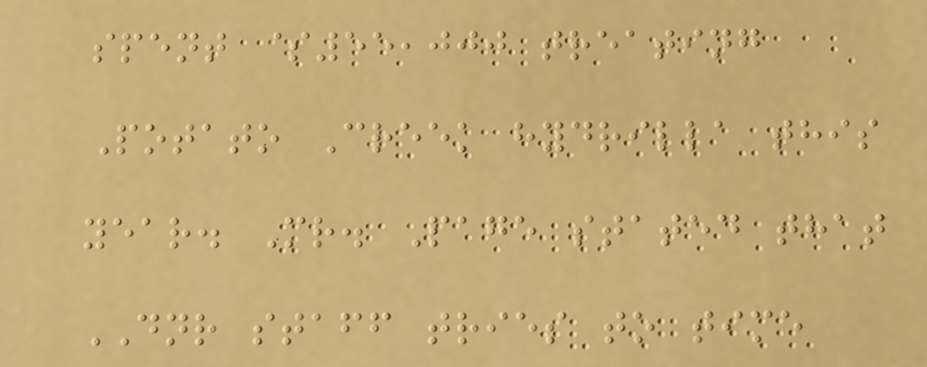spent $55,000 treating
Potato Creek hydrilla this
year. Mr. Page stated that
DNR staff tries to time
